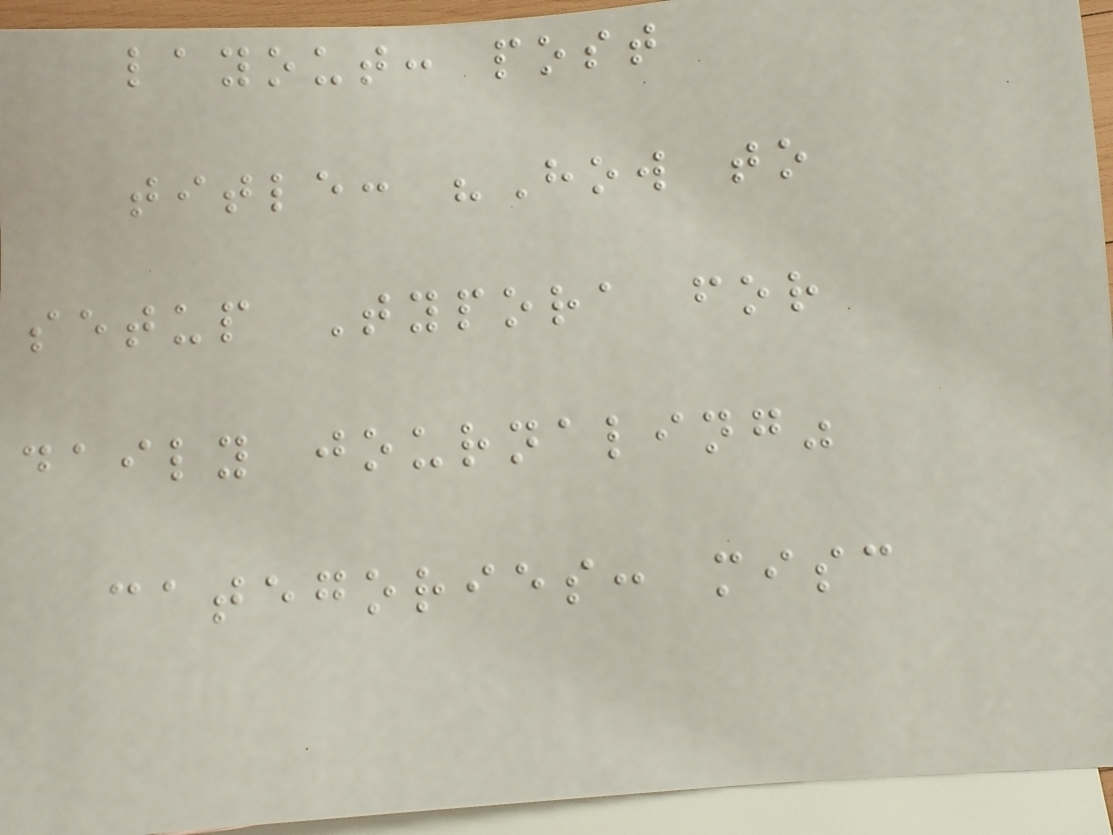layout: post
title: "How to
setup Typora for
daily journaling"
categories: misc
